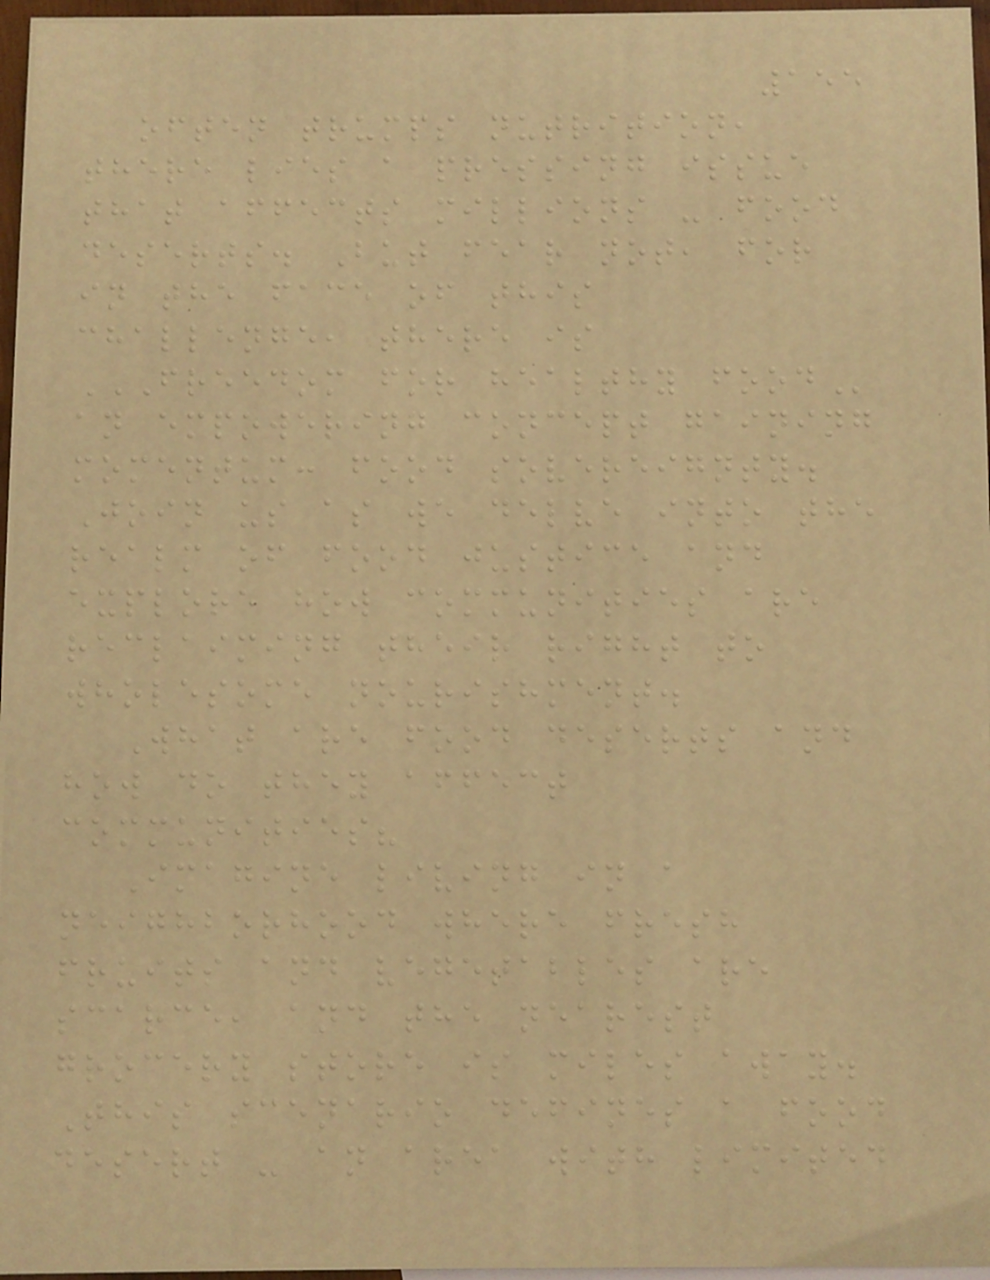155
often trumps nutrition,
there lies a pressing issue
that affects millions - food
deserts. But fear not, for
in the face of this
challenge, there is
FREEDOM FOR HEALTHY FOOD
an empowering concept gaining
momentum: food sovereignty.
Join us as we delve into the
realm of food justice and
explore how communities are
reclaiming their right to
wholesome nourishment.
What are food deserts and
how do they affect
communities?
Imagine living in a
neighborhood where fresh
fruits and vegetables are
scarce, and the nearest
grocery store is miles away.
This scenario defines a food
desert - an area with limited
